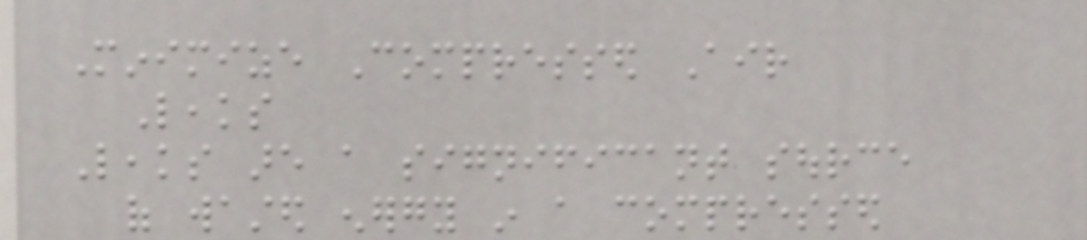Minimize Compressed Air
Leaks
Leaks are a significant source
of wasted energy in a compressed
